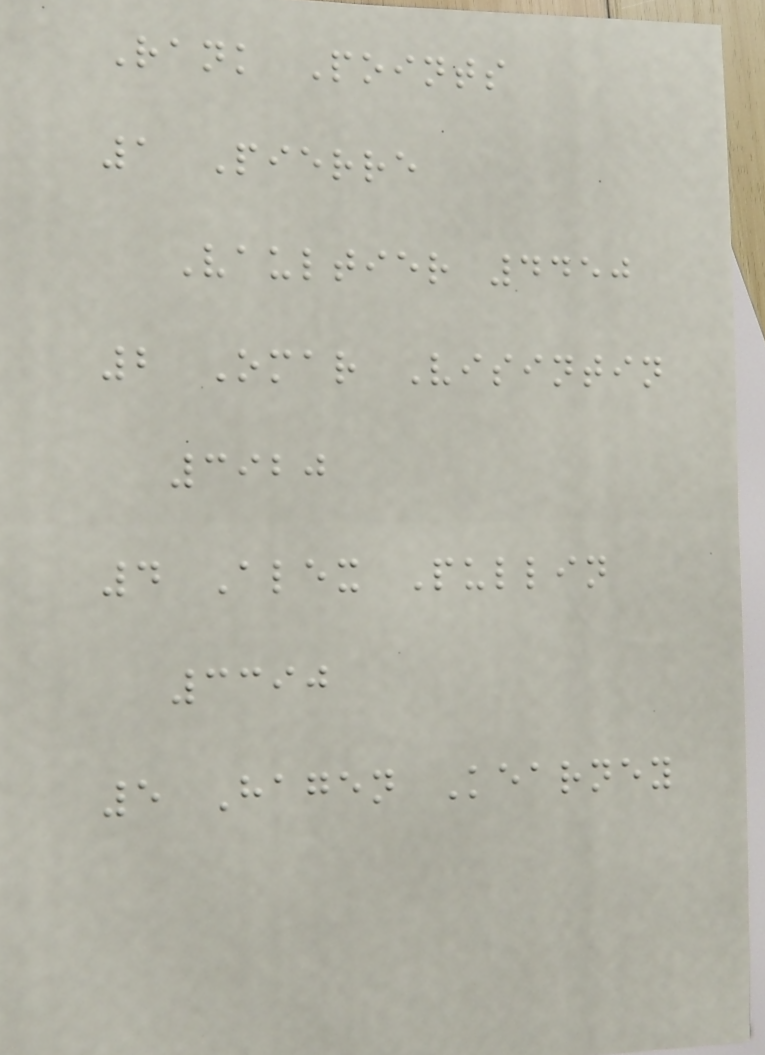Rank Points
1 Pierre
Vaultier 4450
2 Omar Visintin
3920
4 Alex Pullin
3390
5 Hagen Kearney
